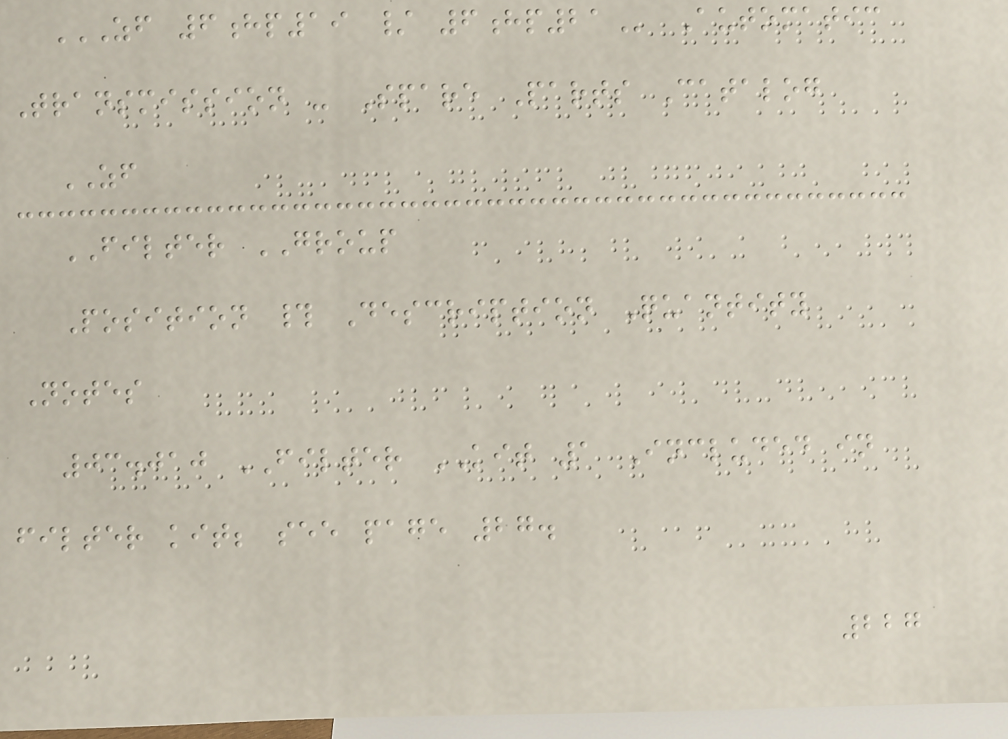ZF 6HP19 / 6HP21 Automatic
Transmission - Spare Parts Catalog
ZF
FILTER GROUP
Position # Description Quantity
Notes
03.010 FILTER KIT 1 Included in
filter kit; see page 27.
227
